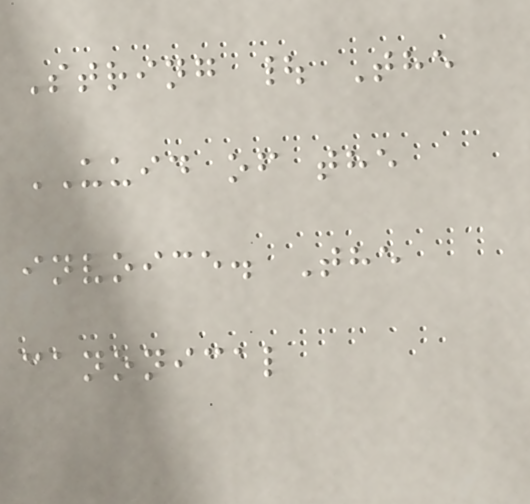String | The
UUID of the
invoice. The
canonical
